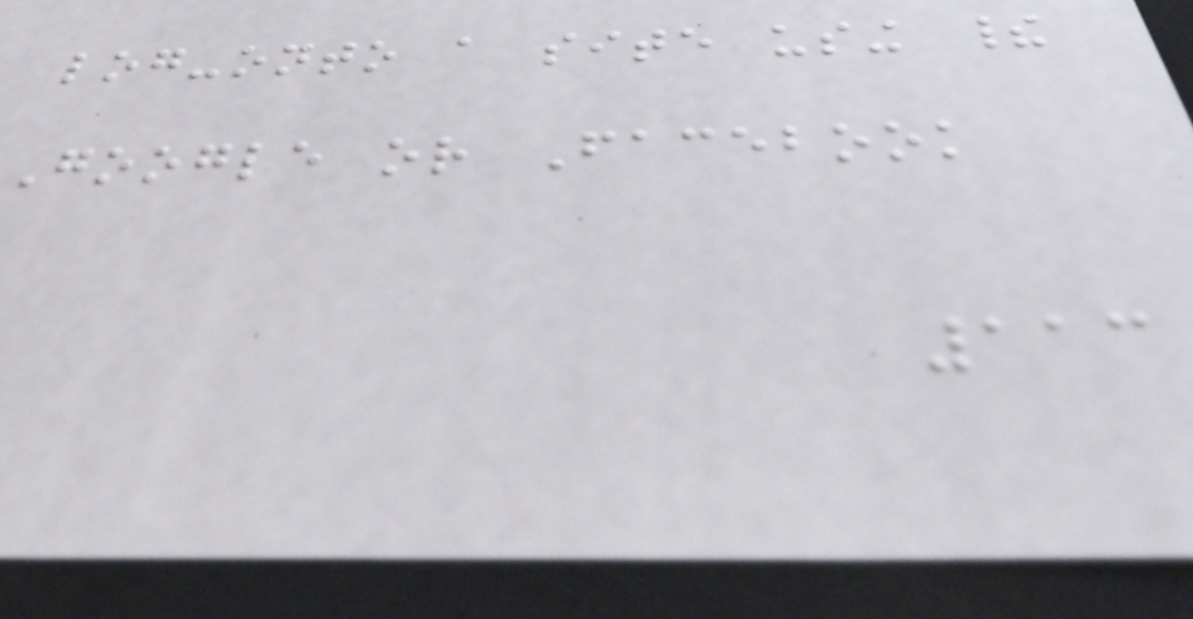log-onto a site using their
Google or Facebook
113
